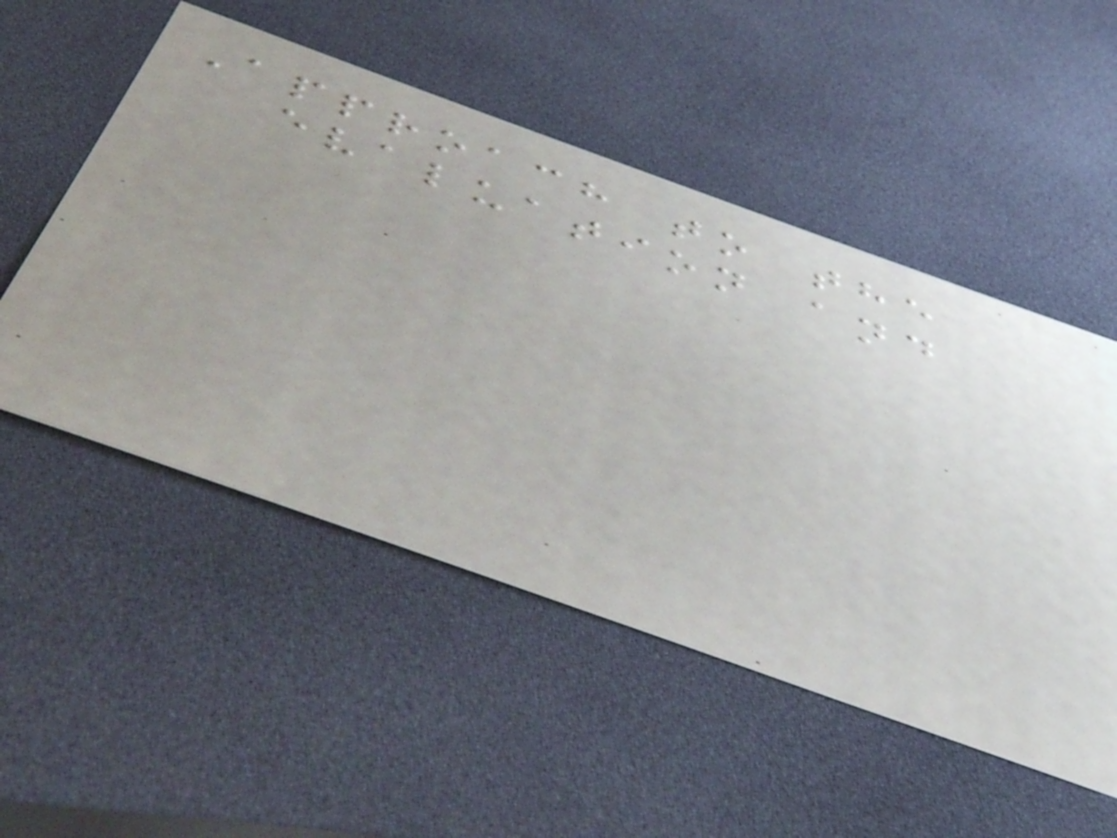Approach to the
evaluation and
